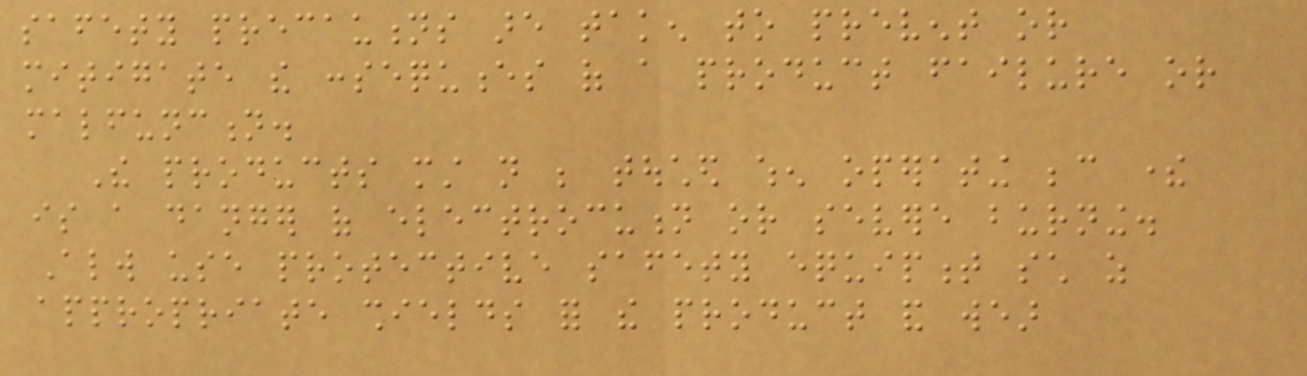safety precautions are taken to prevent or
mitigate the consequences of a product failure or
malfunction.
The products must not be touched when operating because there
is a danger of electrocution or severe burning.
Always use protective safety equipment such as
appropriate shields for the product and wear
